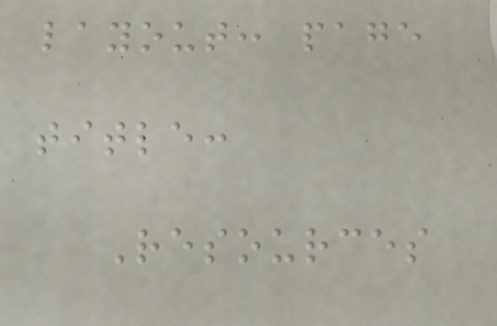layout: page
title:
Resources
